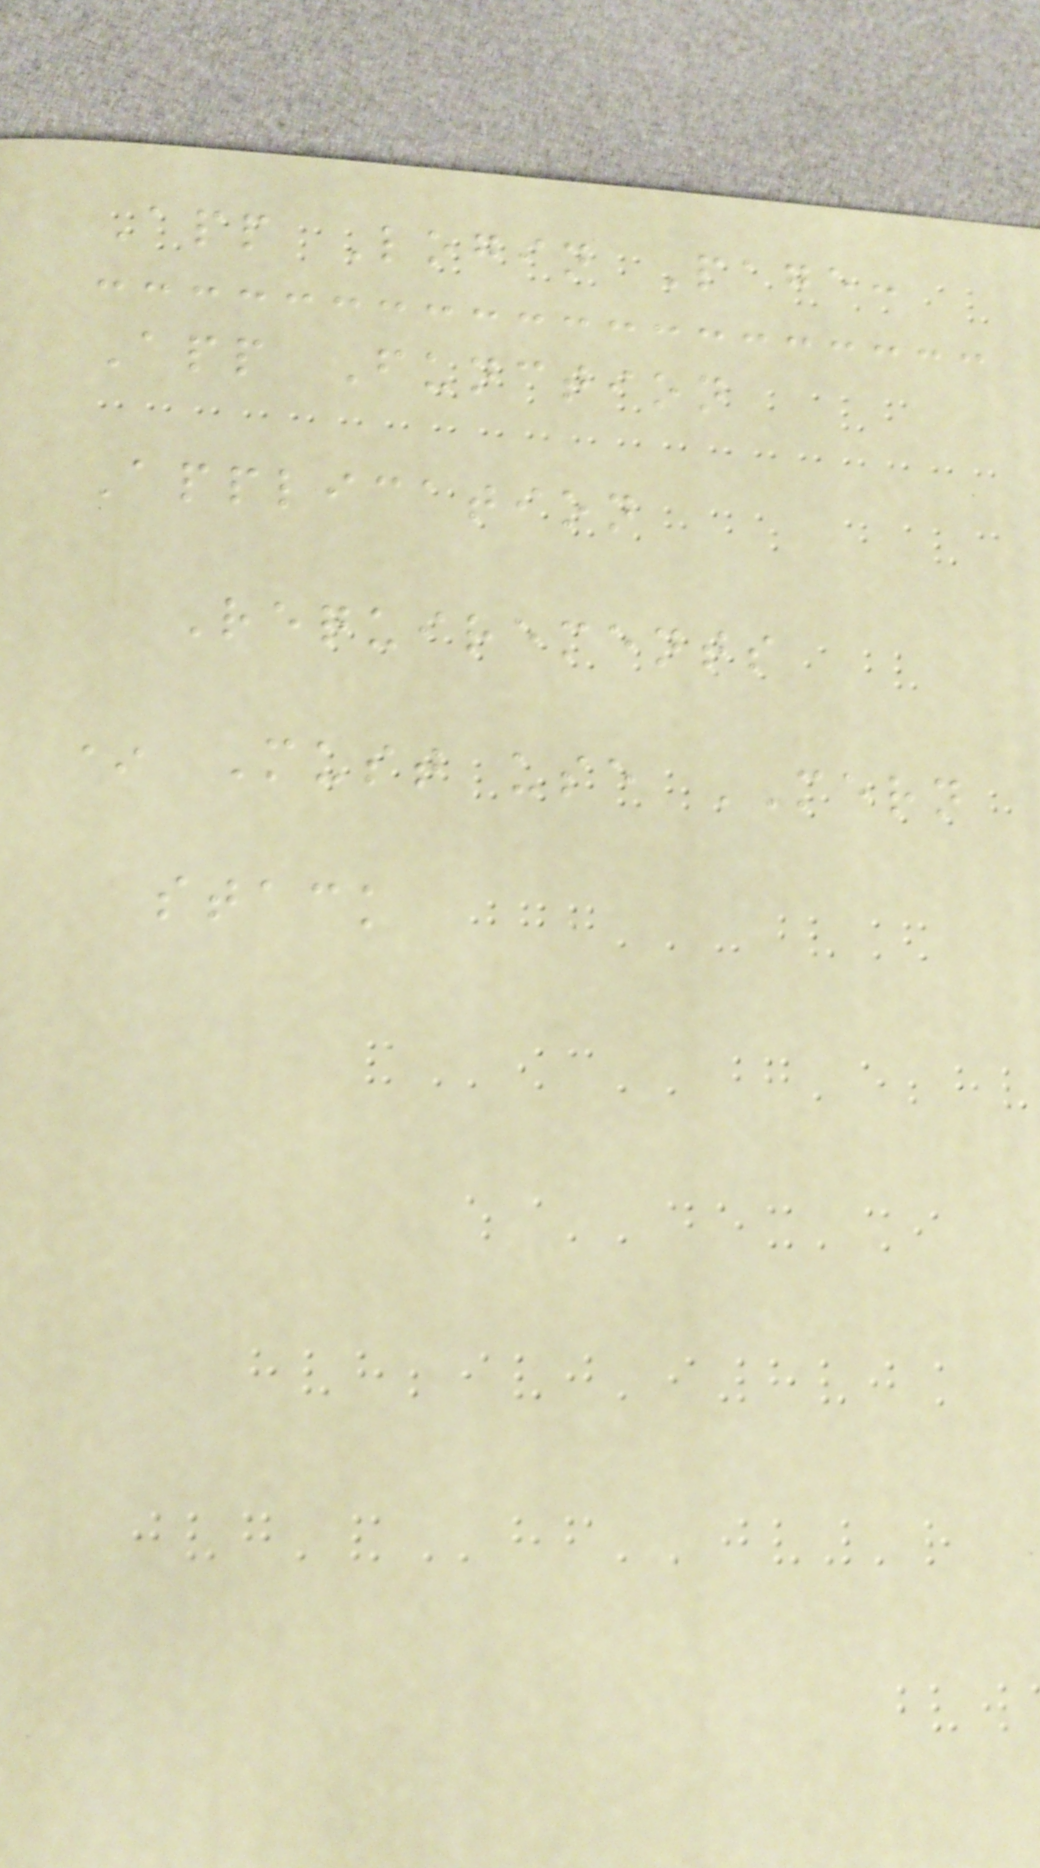App Login Page:
App Function
Application
Requirements
* Must use MERN
stack
